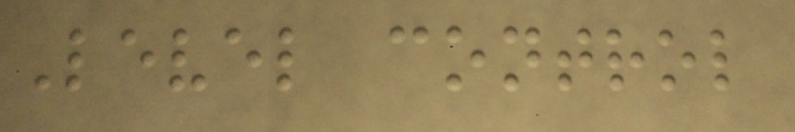Level control
